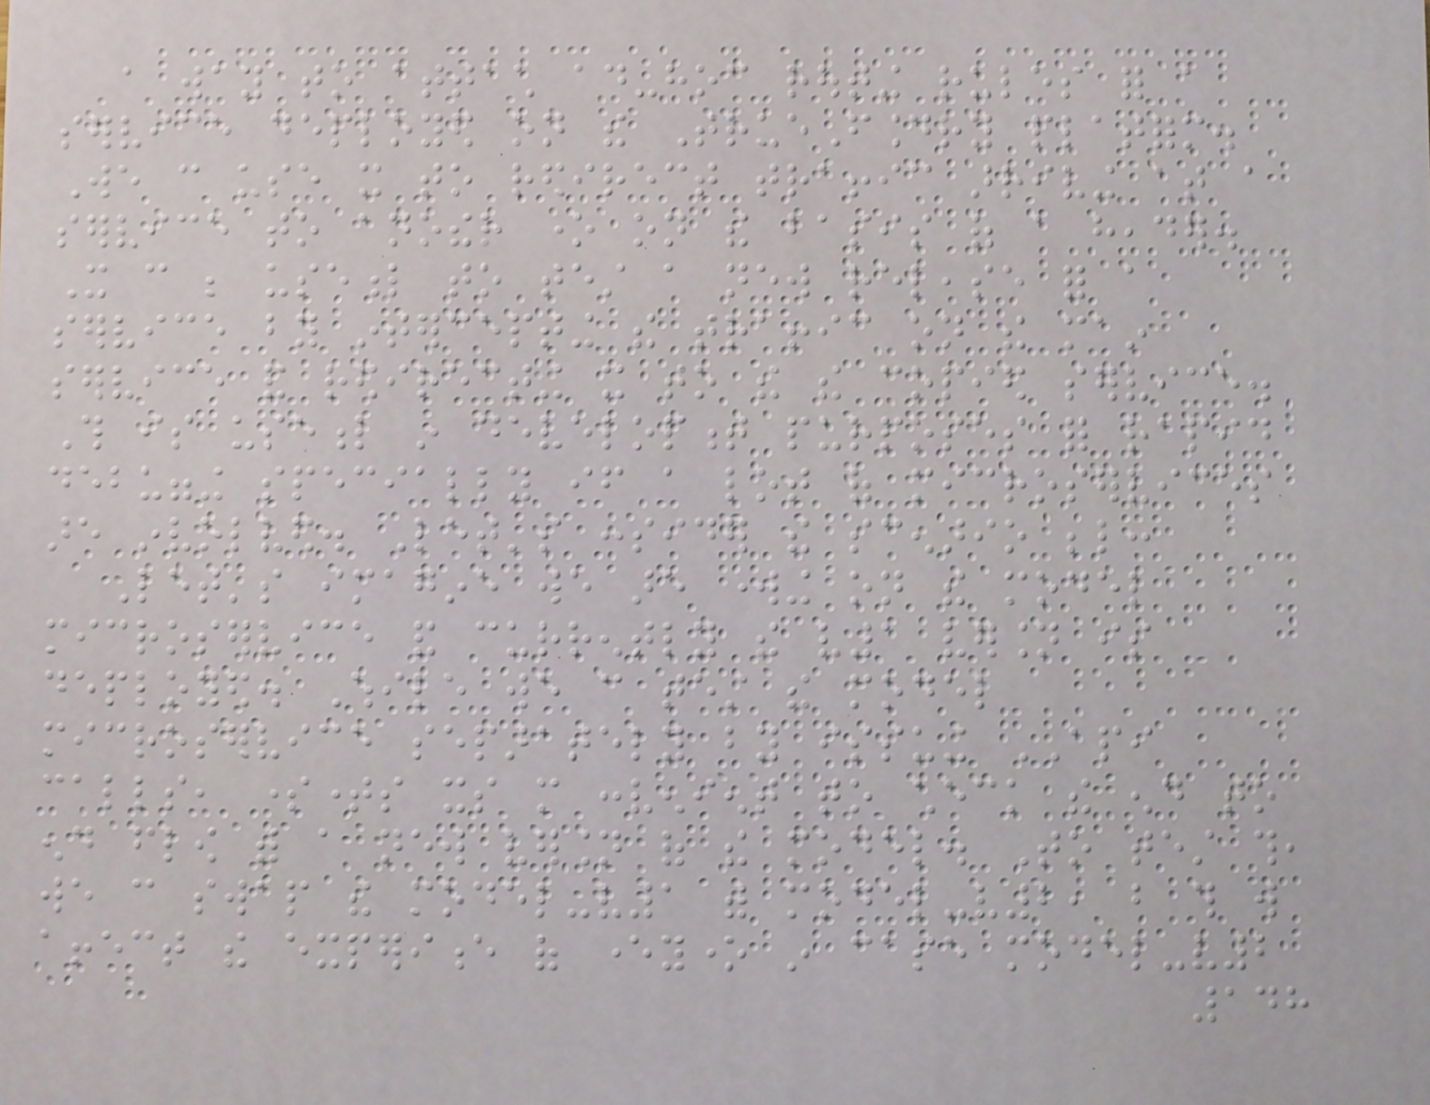a way to attach ad-hoc routing rules for a
service deployed on the TrueFoundry platform.
We can use it to redirect traffic arriving at a
service to another one on the basis of a header.
It can be useful to test a new release for a
service by intercepting the traffic on the main
service and redirecting it to the the copied service.
This is useful in development purposes for rapid
debugging specially if a lot of microservices
are involved. Let's consider the scenario below:
Let's imagine we are working on the model
microservice and currently the v1 version is
deployed. While we can test the model
microservice separately by issuing API
calls, sometimes its more convenient to check the end to
end flow with a new version of the model. To test this,
we can swap the model-v1 with model-v2, but this will
affect the experience of everyone in case model-v2
148
